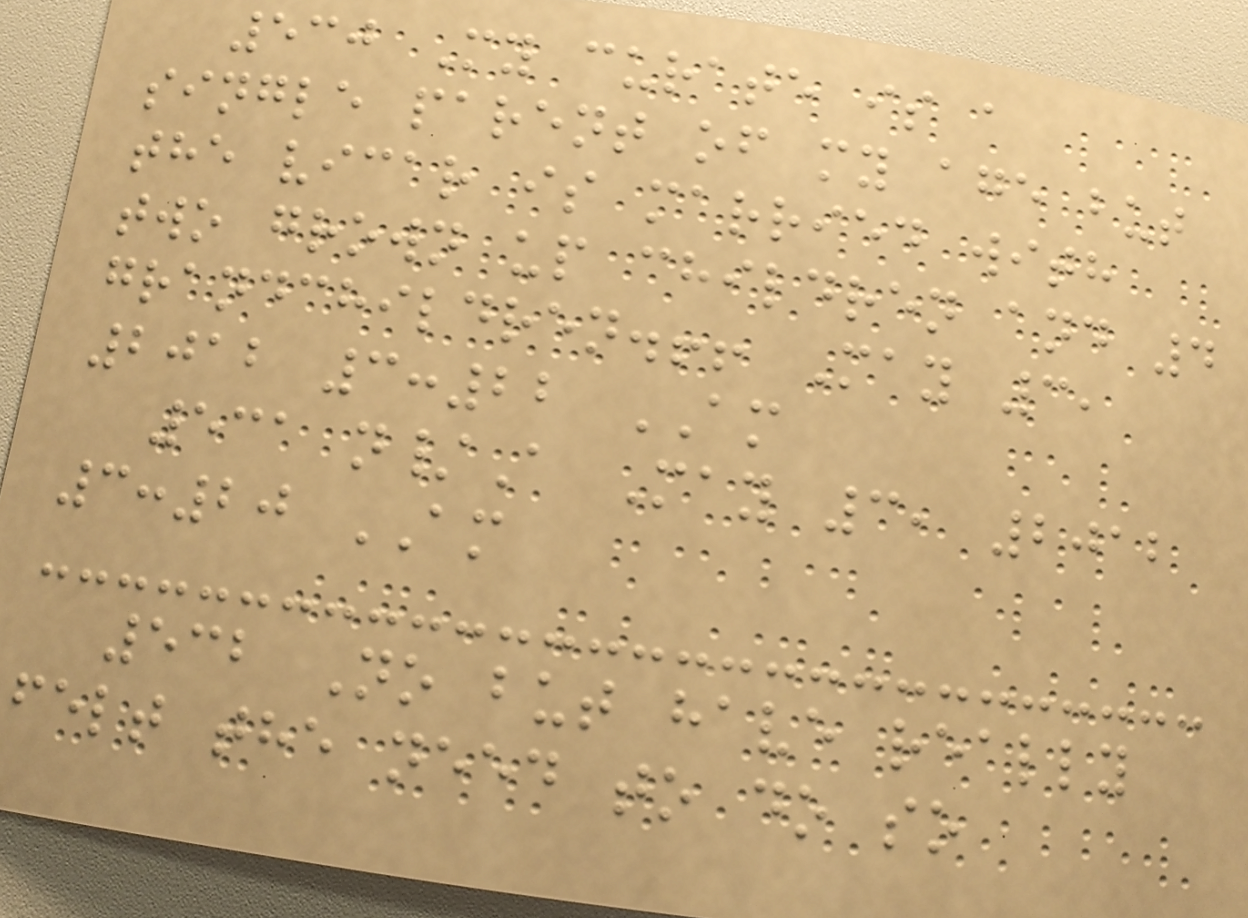530 My curate is a
single parent of my age but
the vicar is married with
two grown up children and 4
grandchildren.!! May 3,
2012 3:22 AM
531 n/A May 3, 2012
3:20 AM
532 No but have really
felt the need to do so
